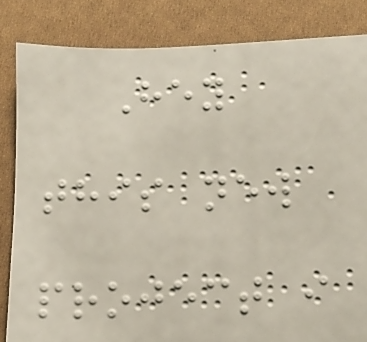Hey
this new
project i
